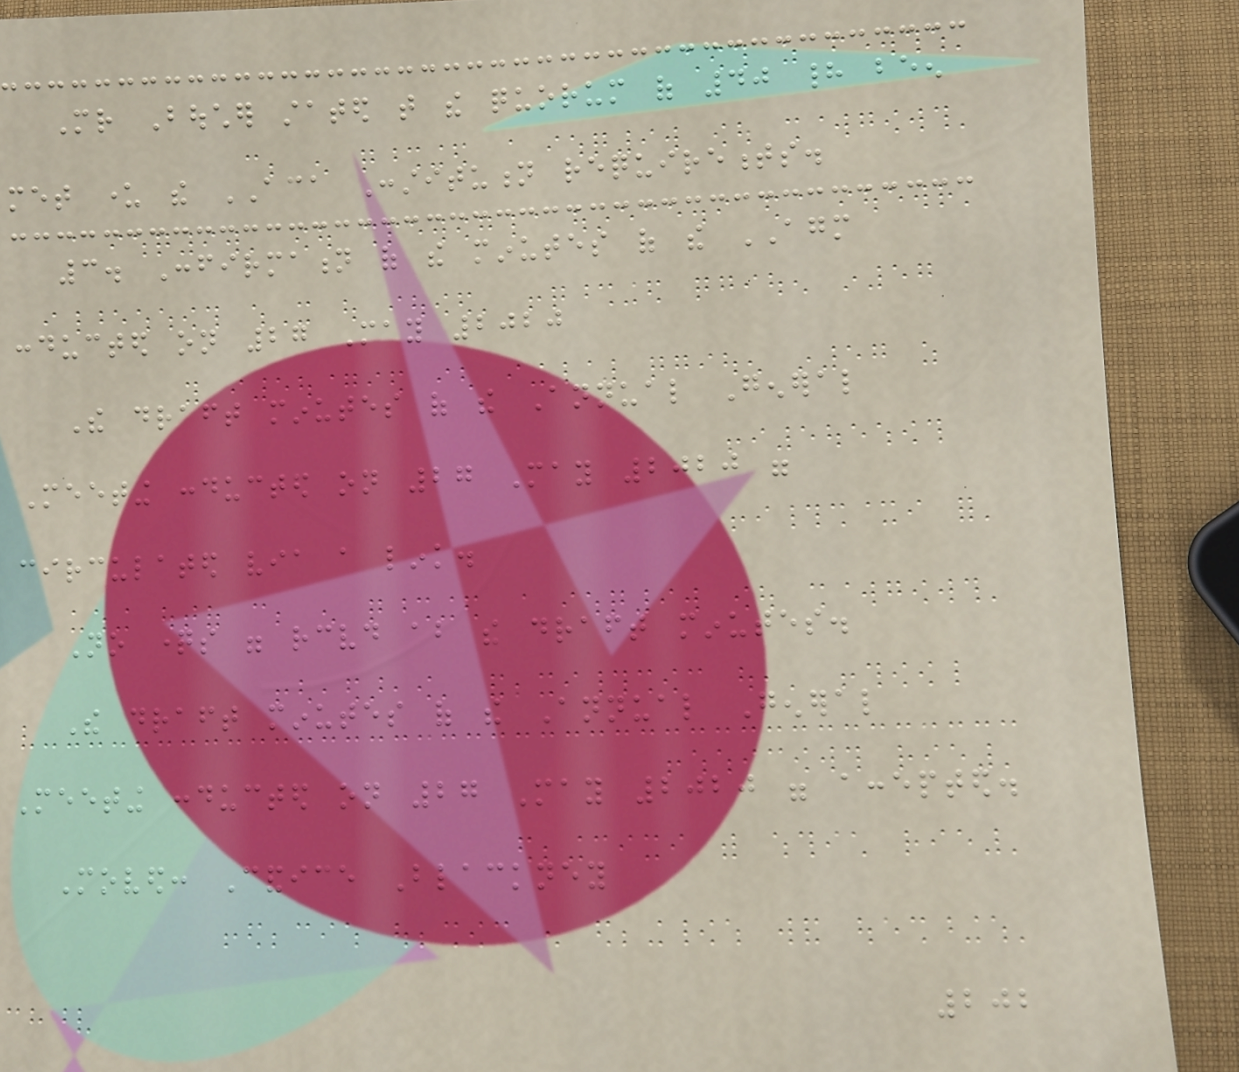Mr Boucher stated that the quorum of 40 had been
met under the ACA Constitution requirements.
3. Confirmation of the minutes of the AGM
conducted on 27 May 2020
The draft minutes of the Annual General
Meeting conducted on 27 May 2020 were
circulated via a link.
No questions were received about the draft minutes.
The draft minutes of the Annual General
Meeting conducted on 27 May 2020 were accepted.
Moved: Candice Blackney
202
